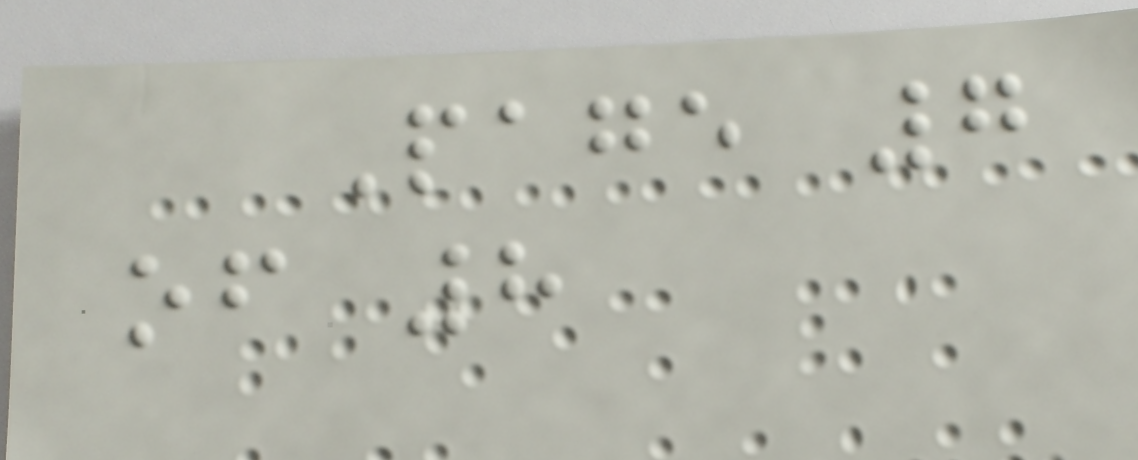Page 7
of 8
